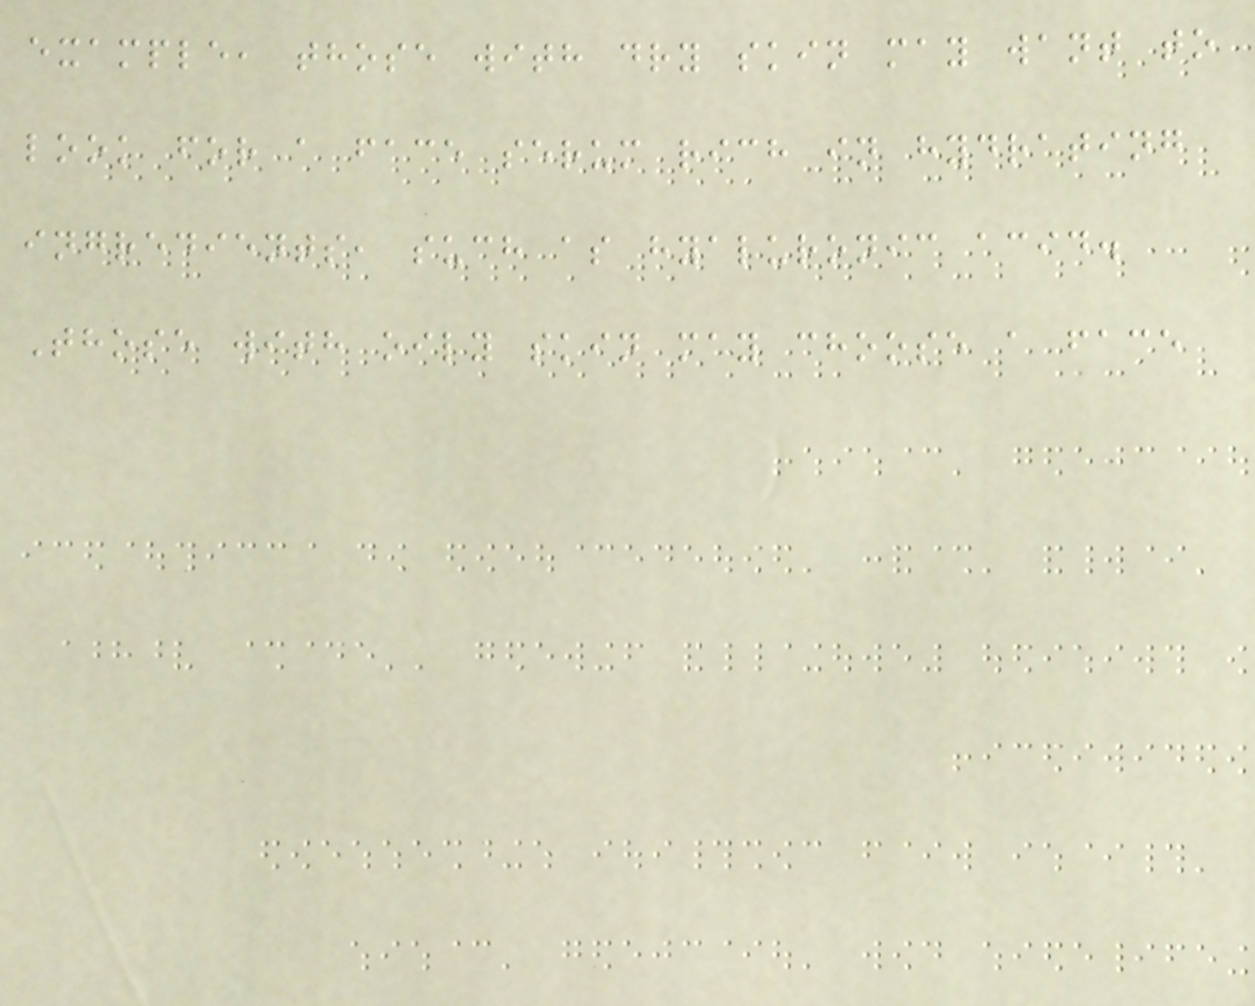example, those with dry skin may want to
look for a face serum rich in hydrating
ingredients, such as hyaluronic acid.
Those with oily skin may choose a face
